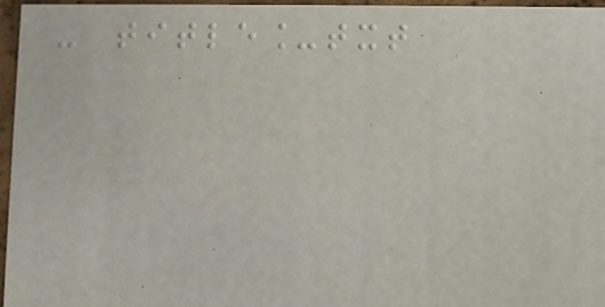- title_txt
